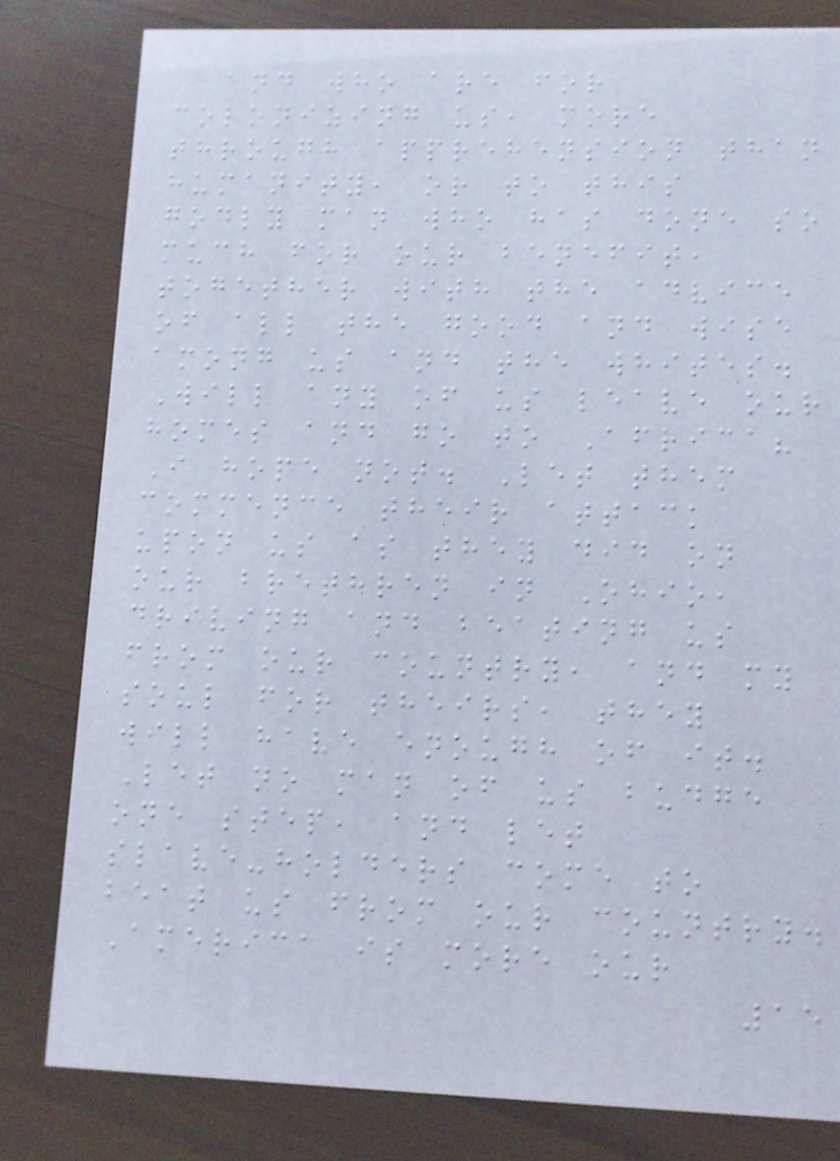and who are for
colonizing us, more
through apprehension than
humanity, or to this
godly man who has done so
much for our benefit,
together with the advice
of all the good and wise
among us and the whites.
Will any of us leave our
homes and go to Africa?
I hope not. Let them
commence their attack
upon us as they did on
our brethren in Ohio,
driving and beating us
from our country, and my
soul for theirs, they
will have enough of it.
Let no man of us budge
one step, and let
slave-holders come to
beat us from our country.
America is more our
15
